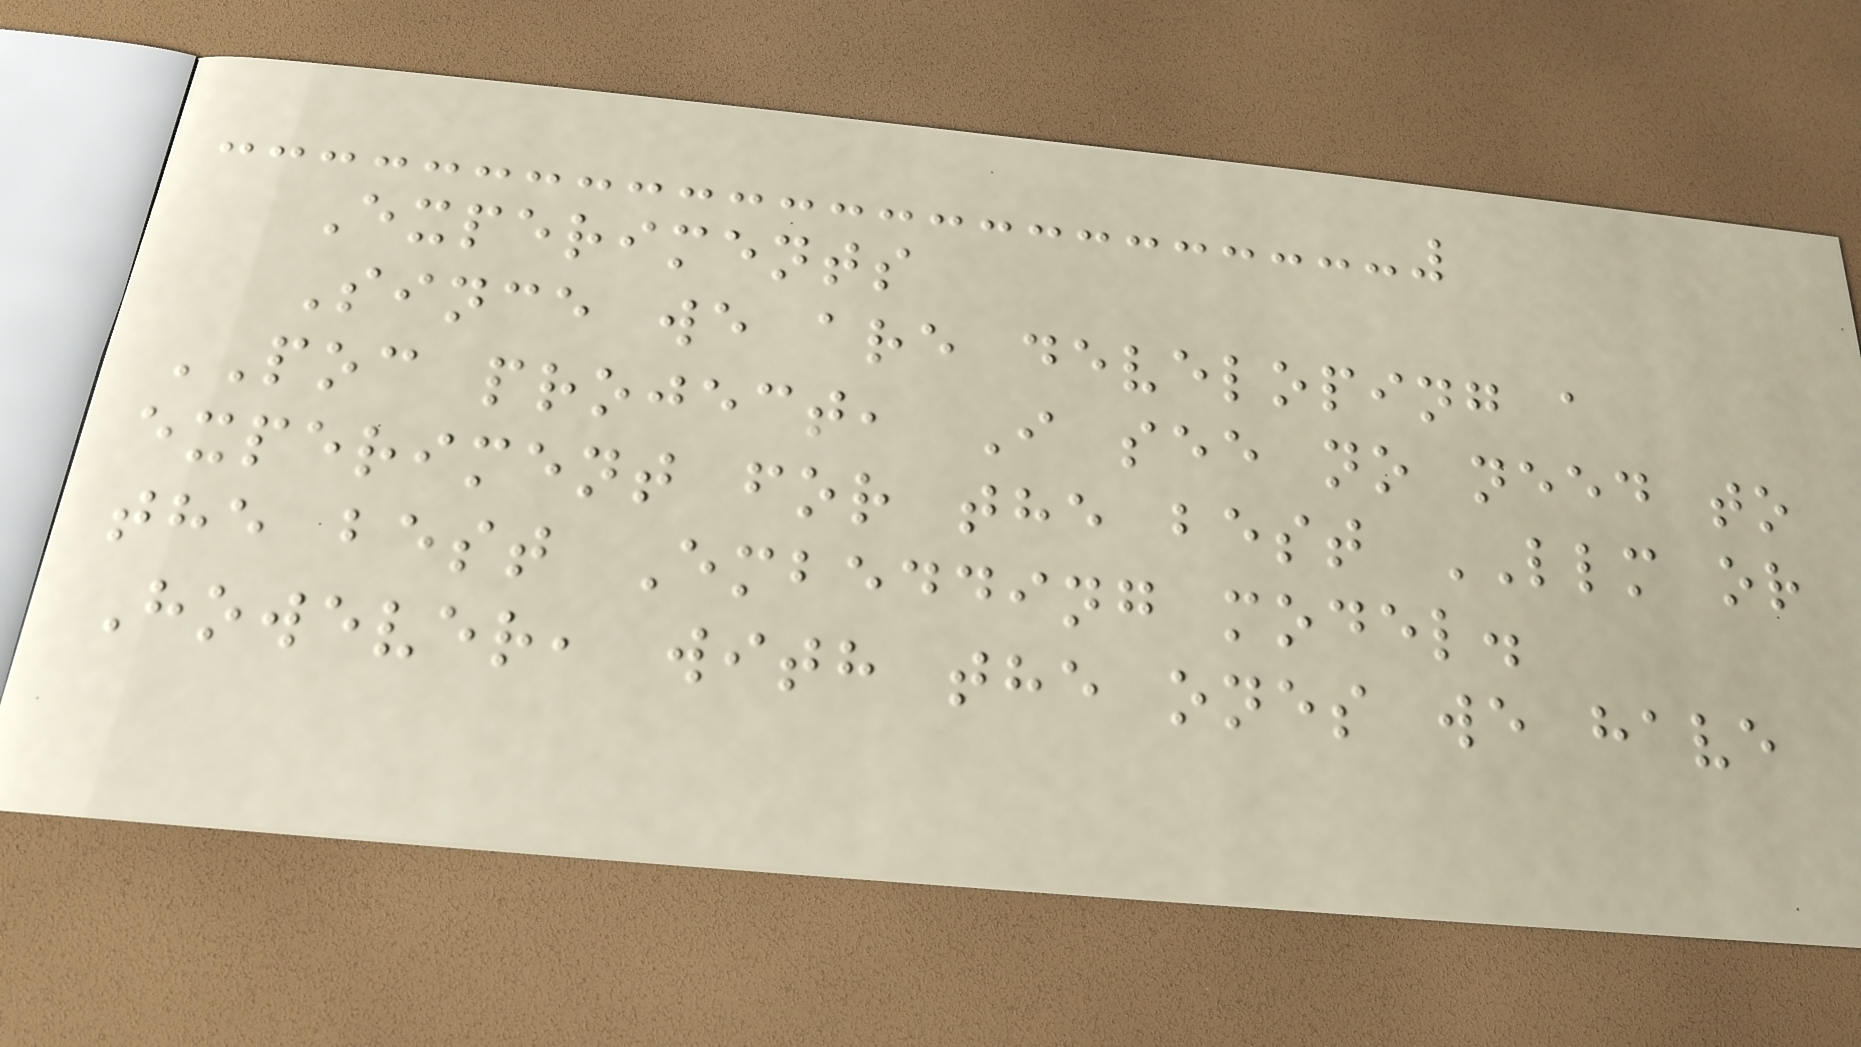Experiments
Since we are developing a
POC project, I see no need to
experiment for the best LLM or
the best Embedding model.
However, with the ones we have
